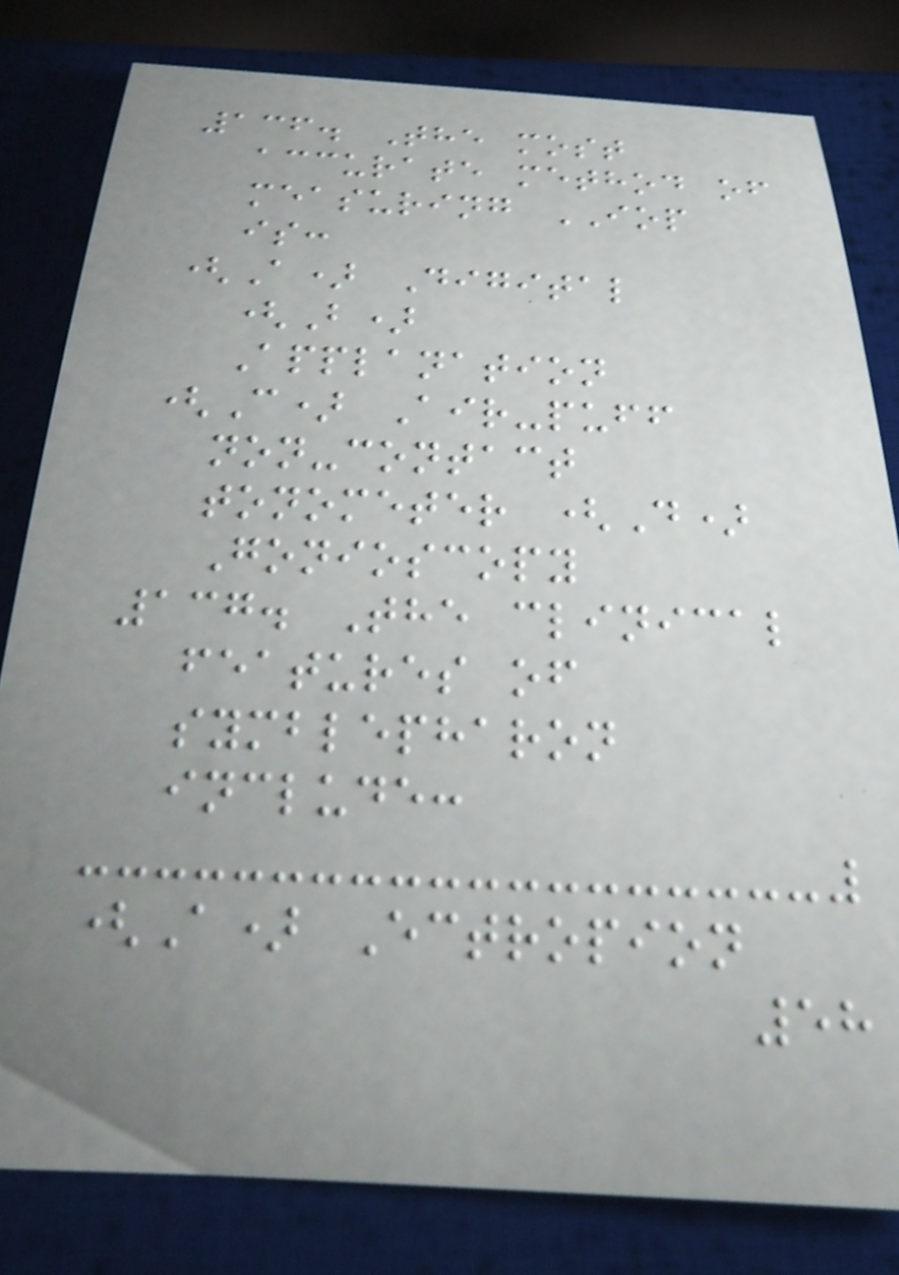136. The most
accurate method of
measuring IOP
is:
(A) Digital
(B)
Applanation
(C) Air-puff
non-contact
tonometer (D)
Gonioscopy
137. The clinical
features of
symblepharon
include:
(A) Ectropion
58
